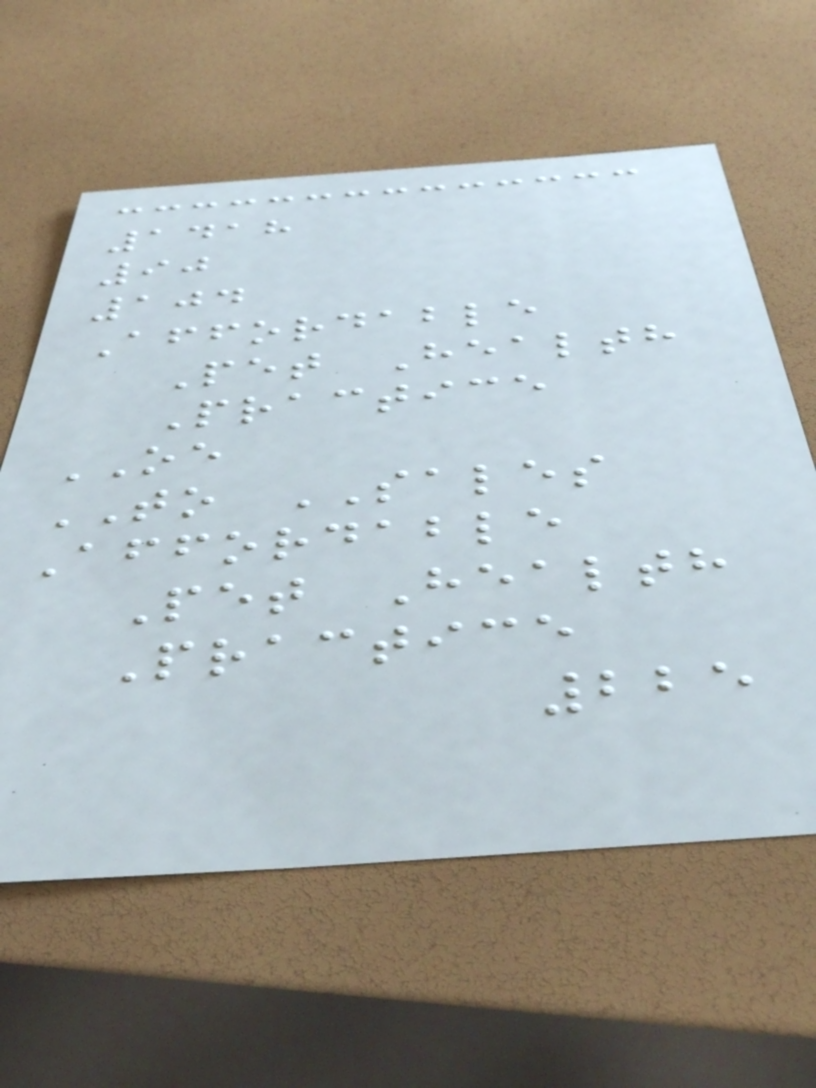1418
90
104
Affordable
Pet Health
Practice
OE
TO SALES
Affordable
Pet Health
Practice
225
